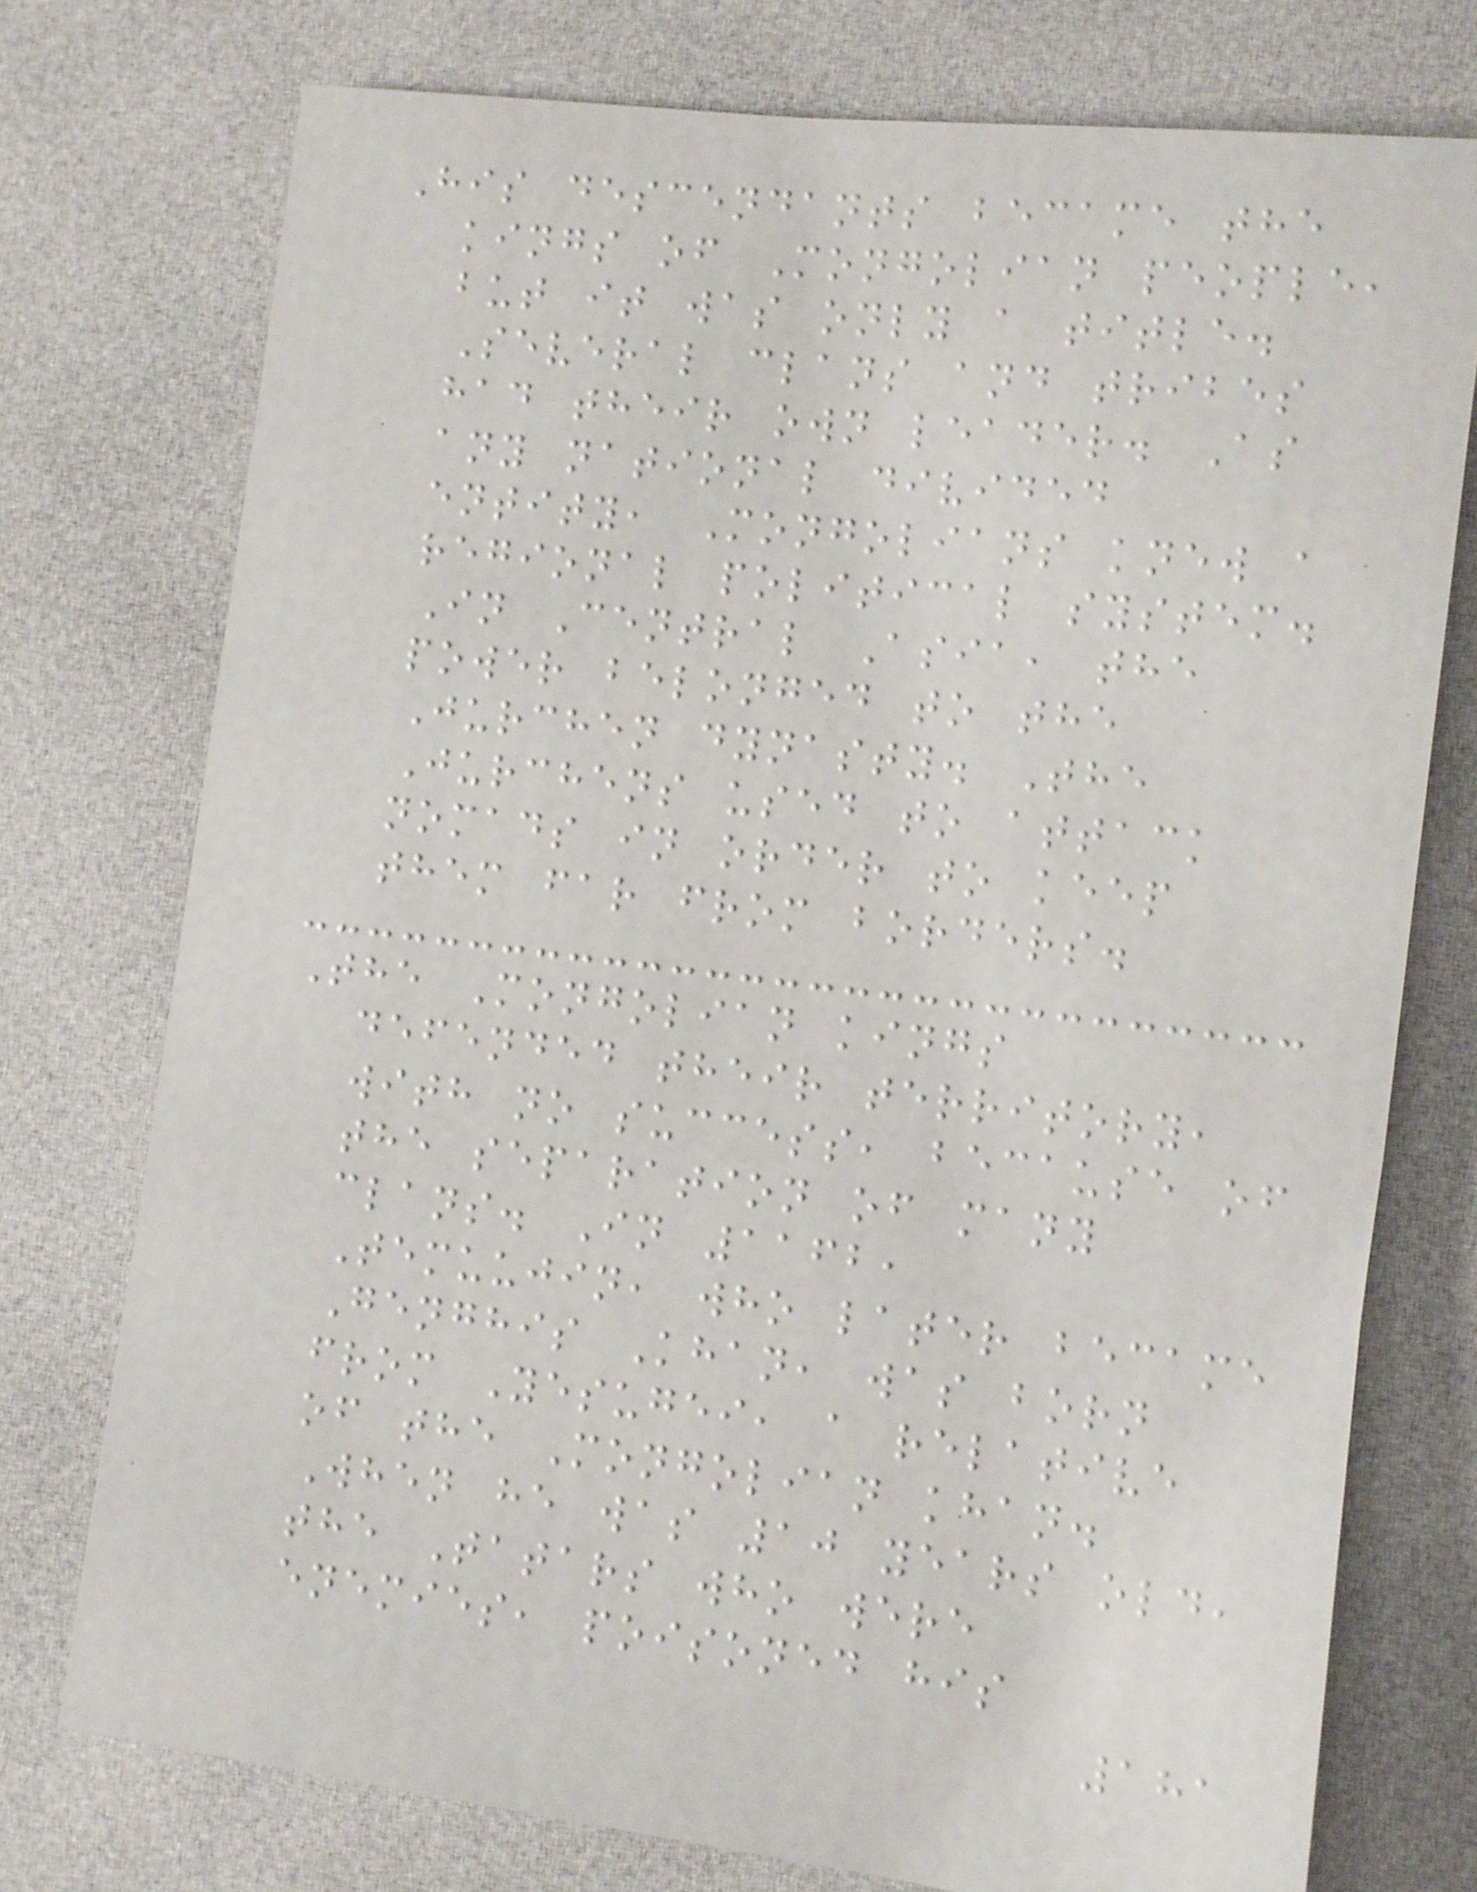His descendants became the
kings of Mongolian people,
but it was only a title.
Several clans and tribes
had their own leader. As
any national divided
entity, Mongolians knew a
regional political system.
In Central Asia, the
power belonged to the
Jurchen dynasty. The
Jurchens used to attack
nomads in order to keep
them far from borders.
The Mongolian kings
defended their territory,
with no success, because of
the separation of many
clans. In 1162,
Temuujin, who later became
Genghis Khan, was born
from Yesugei, a relative
of the Mongolian khan.
When he was 10 years old,
the Tatars who were
enemies, poisoned his
181
